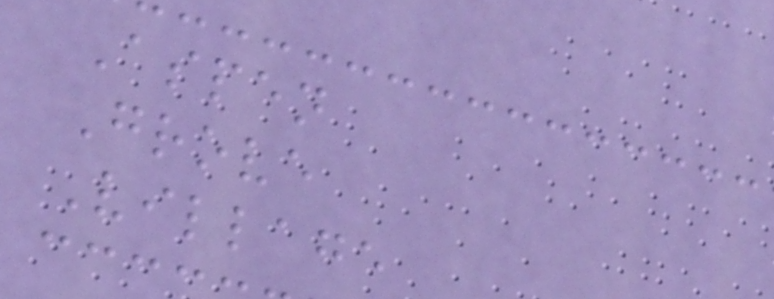Aspen
Grove
Village
